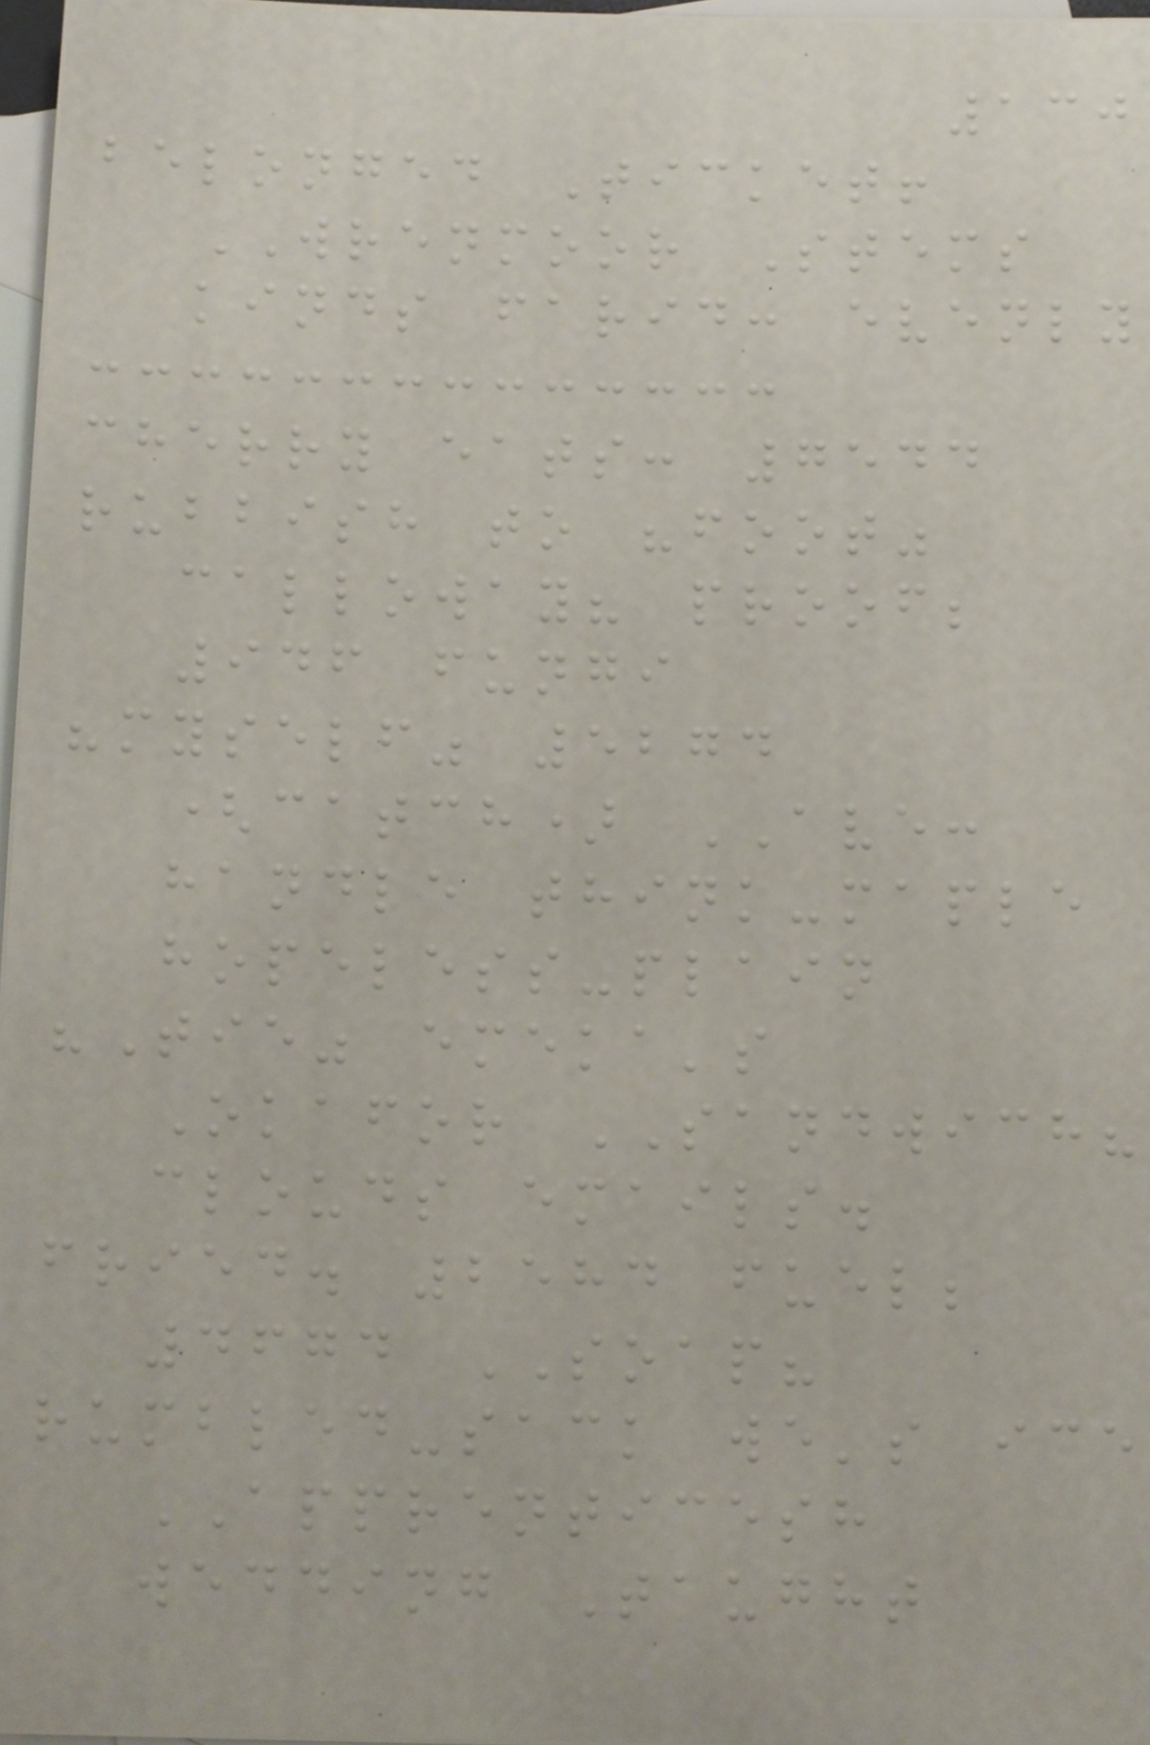130
belonged Ticket!
WRENMOOR Stems
kinds farid: evenly
cherry eats: 7544
rubbish to "foot"
calloway? proof;
946 fungi
"myself" 5274
(catch) AVE:
handle think-maple
hopeless-plain
"Tie" emeka's
Okafor SANDWICH?
clouds emails.
fried. 2584 fuel;
4674 SOAP?
rumbled-sack we's ice
APPRENTICESH
wedding Taught
